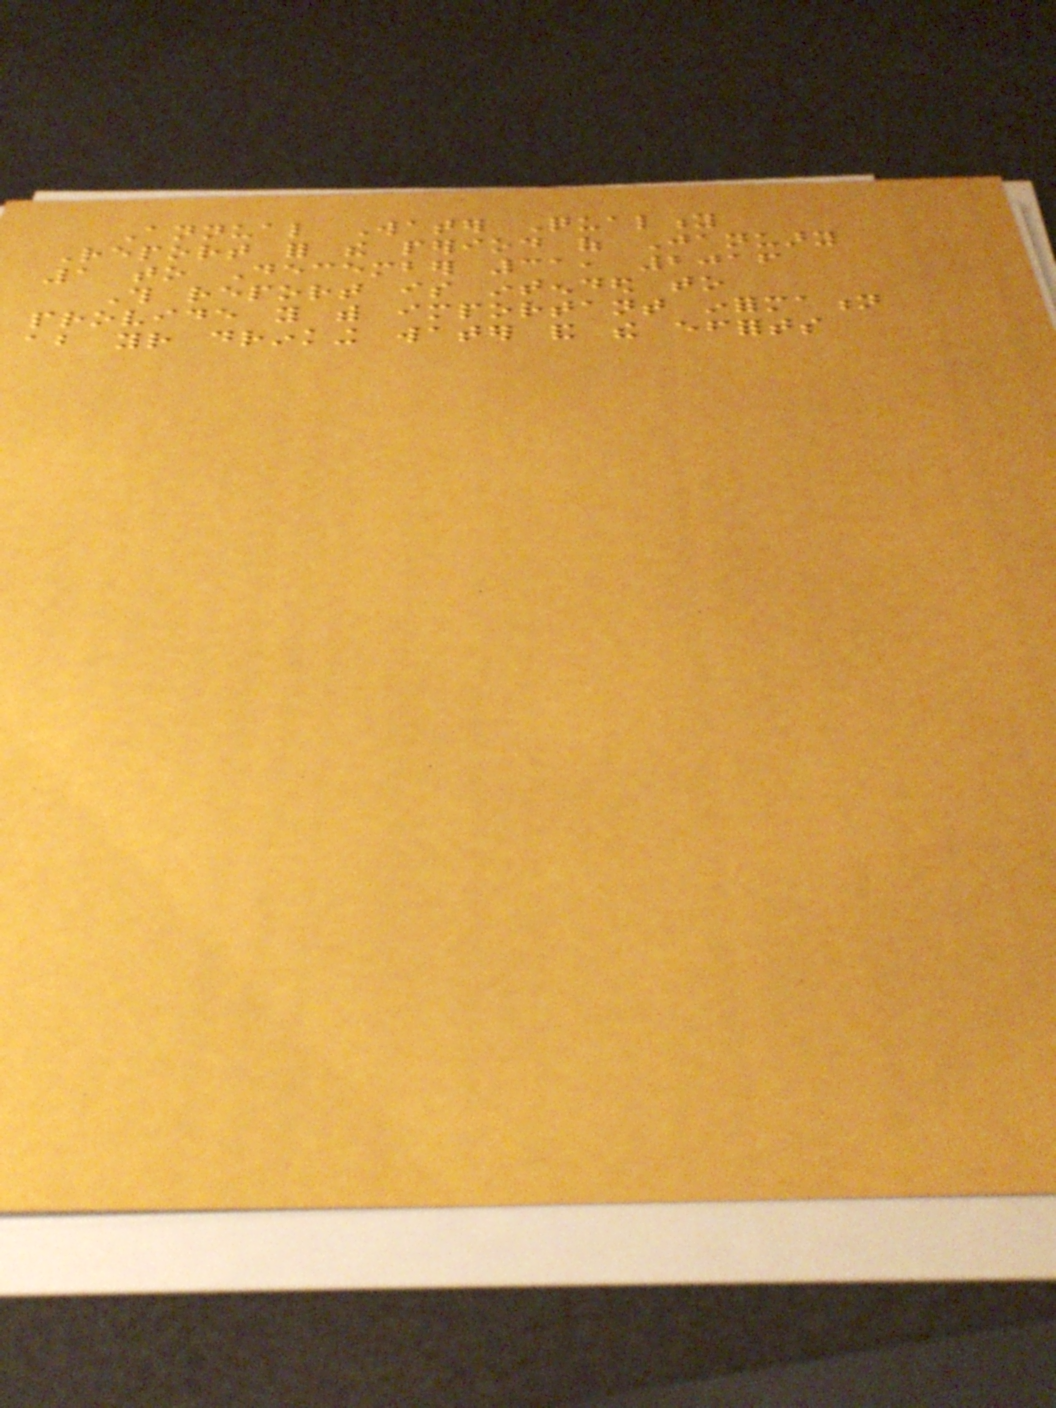Annual Water Quality
Report for the period of January
1 to December 31, 2016
This report is intended to
provide you with important information
about your drinking water and the efforts
